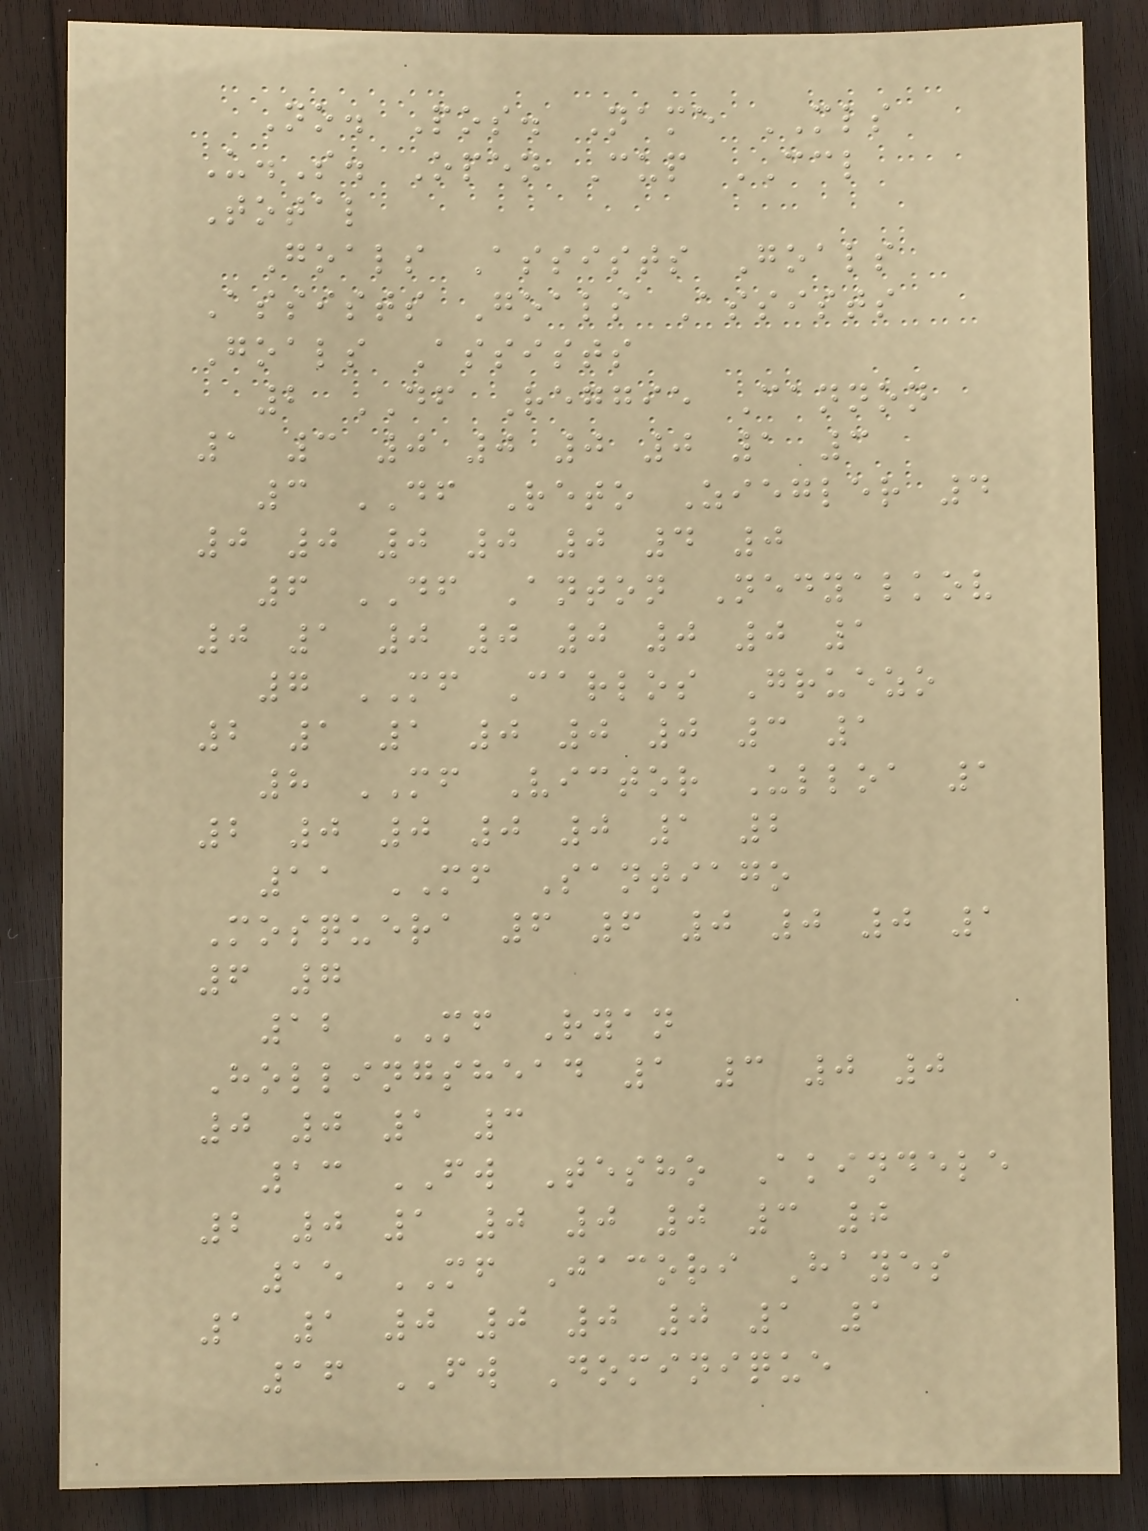No. Pos. Name MLS
U.S. Open Cup CCL
Total
Goals Assists Goals
Assists Goals Assists
Goals Assists
2 DF Reggie Cannon
1 3 0 0 0 0 1 3
3 DF Reto Ziegler 4
0 0 0 0 0 4 0
6 DF Anton Nedyalkov
0 1 0 0 0 0 0 1
7 MF Carlos Gruezo
2 1 1 0 0 0 3 1
8 MF Victor Ulloa 1
2 0 0 0 0 1 2
11 MF Santiago
Mosquera 6 6 0 0 0 1
6 7
12 MF Ryan
Hollingshead 1 3 0 0
0 0 1 3
13 FW Tesho Akindele
2 0 1 0 0 0 3 0
15 MF Jacori Hayes
1 1 0 0 0 0 1 1
16 FW Dominique
